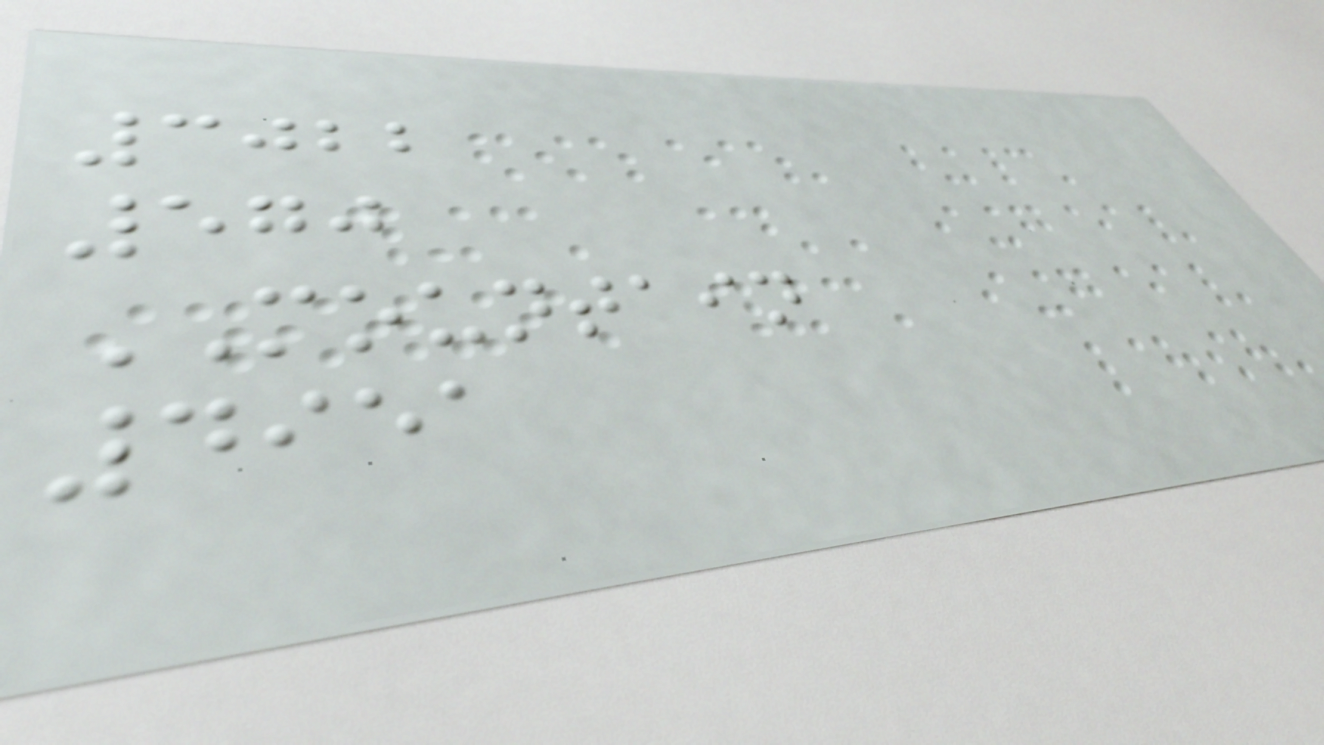3022
570
MOUNTAIN
4951
